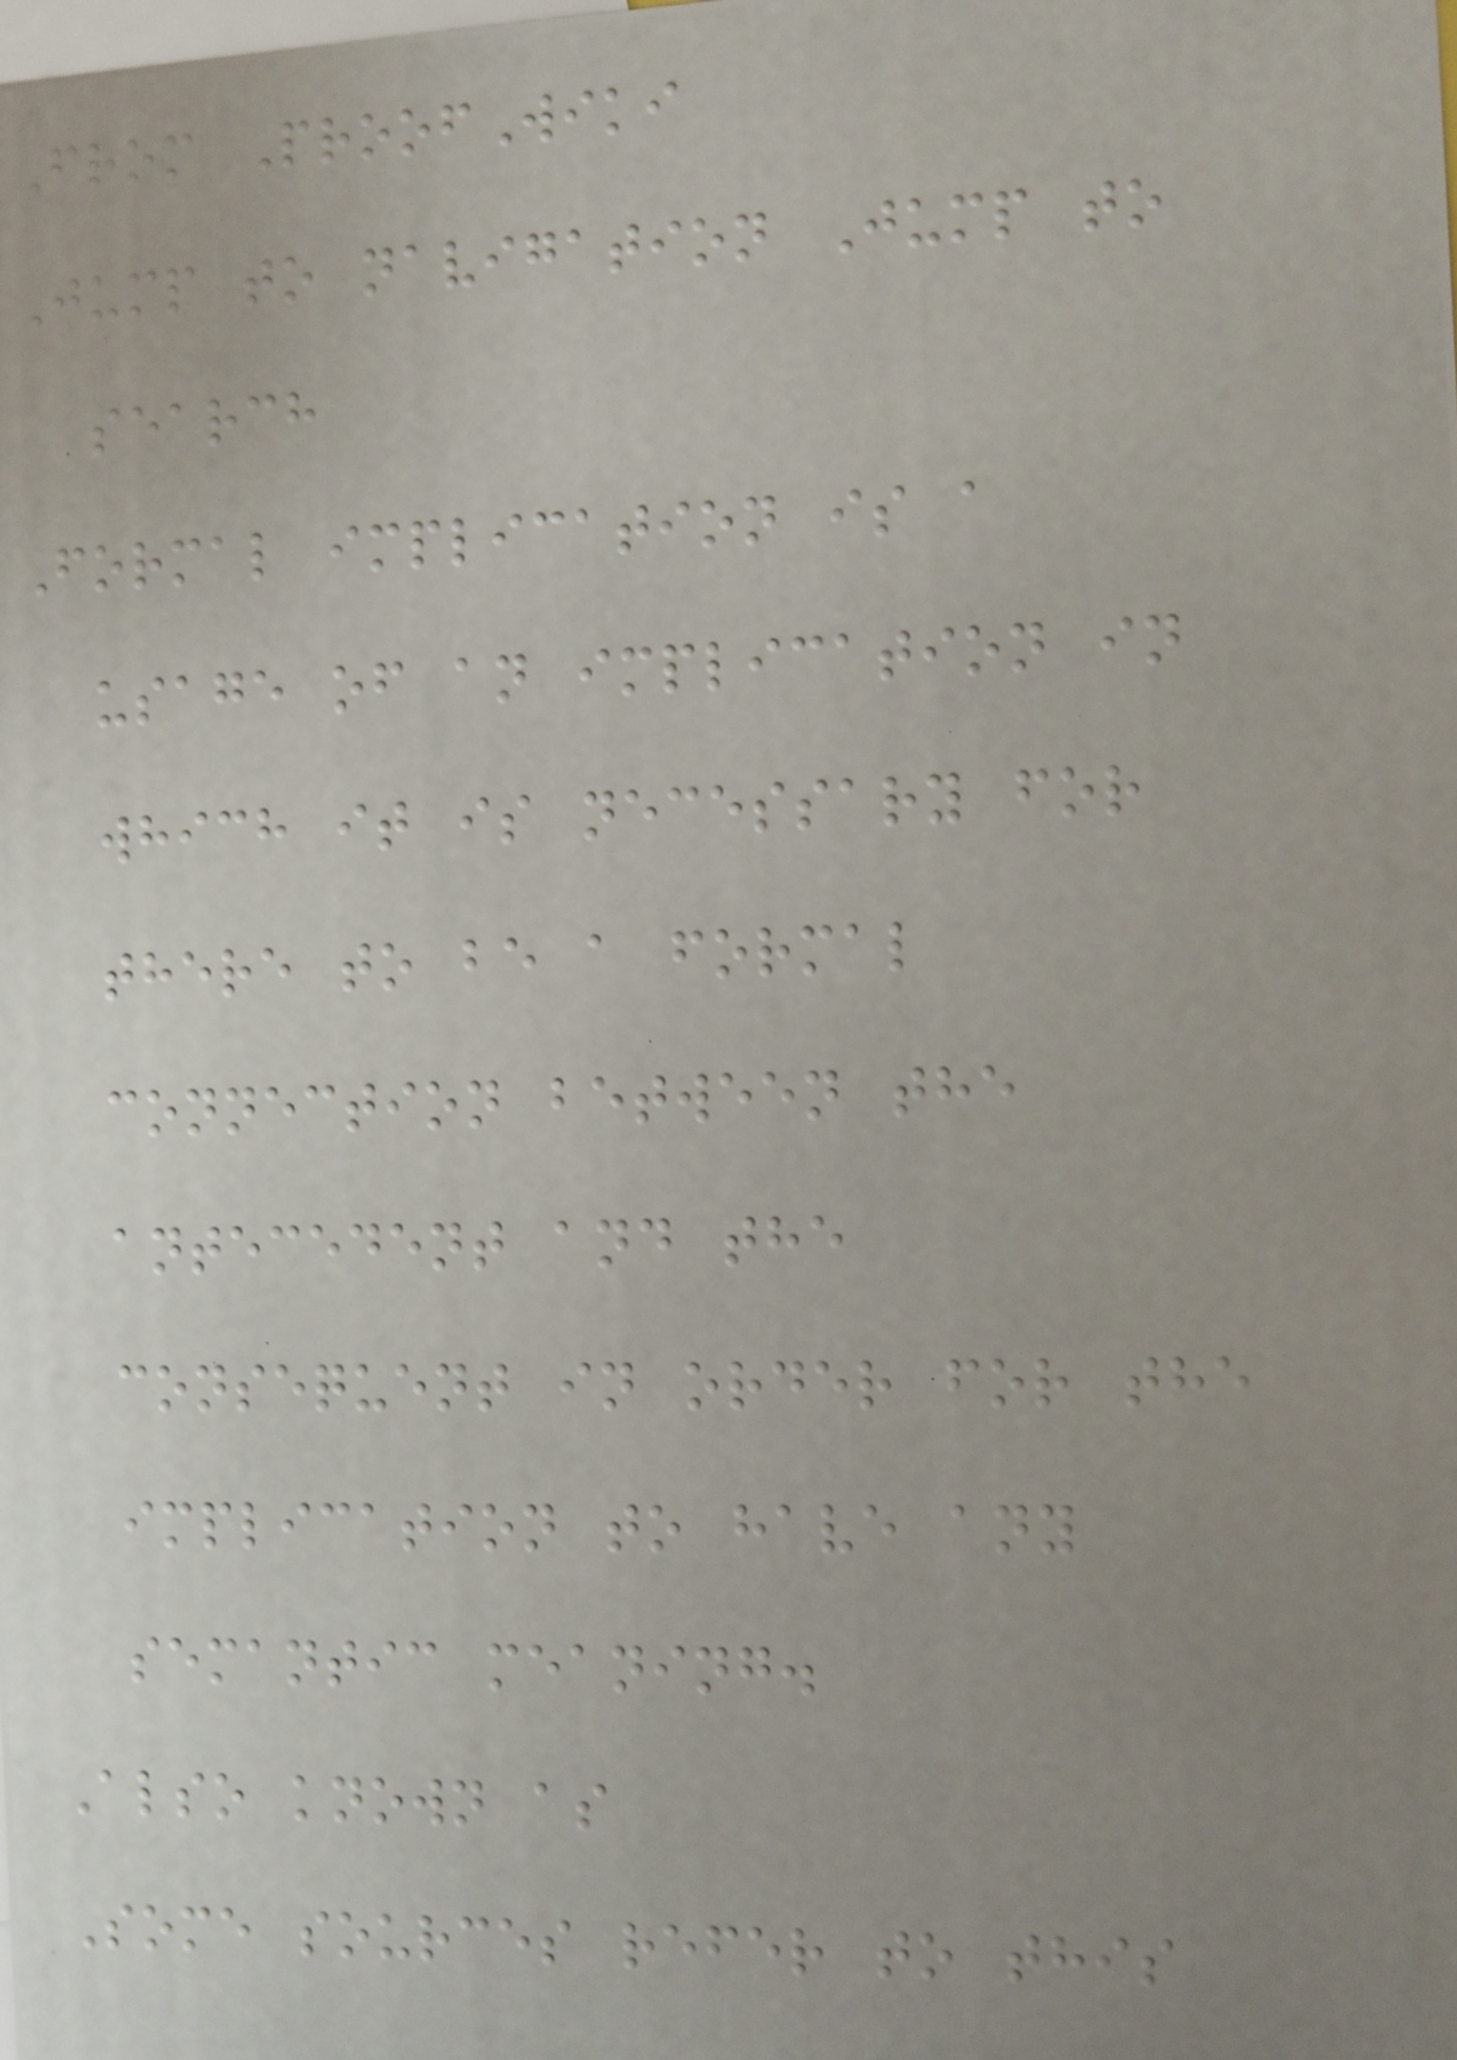From ProofWiki
Jump to navigation Jump to
search
Formal implication is a
usage of an implication in
which it is necessary for
there to be a formal
connection between the
antecedent and the
consequent in order for the
implication to have any
semantic meaning.
Also known as
Some sources refer to this
